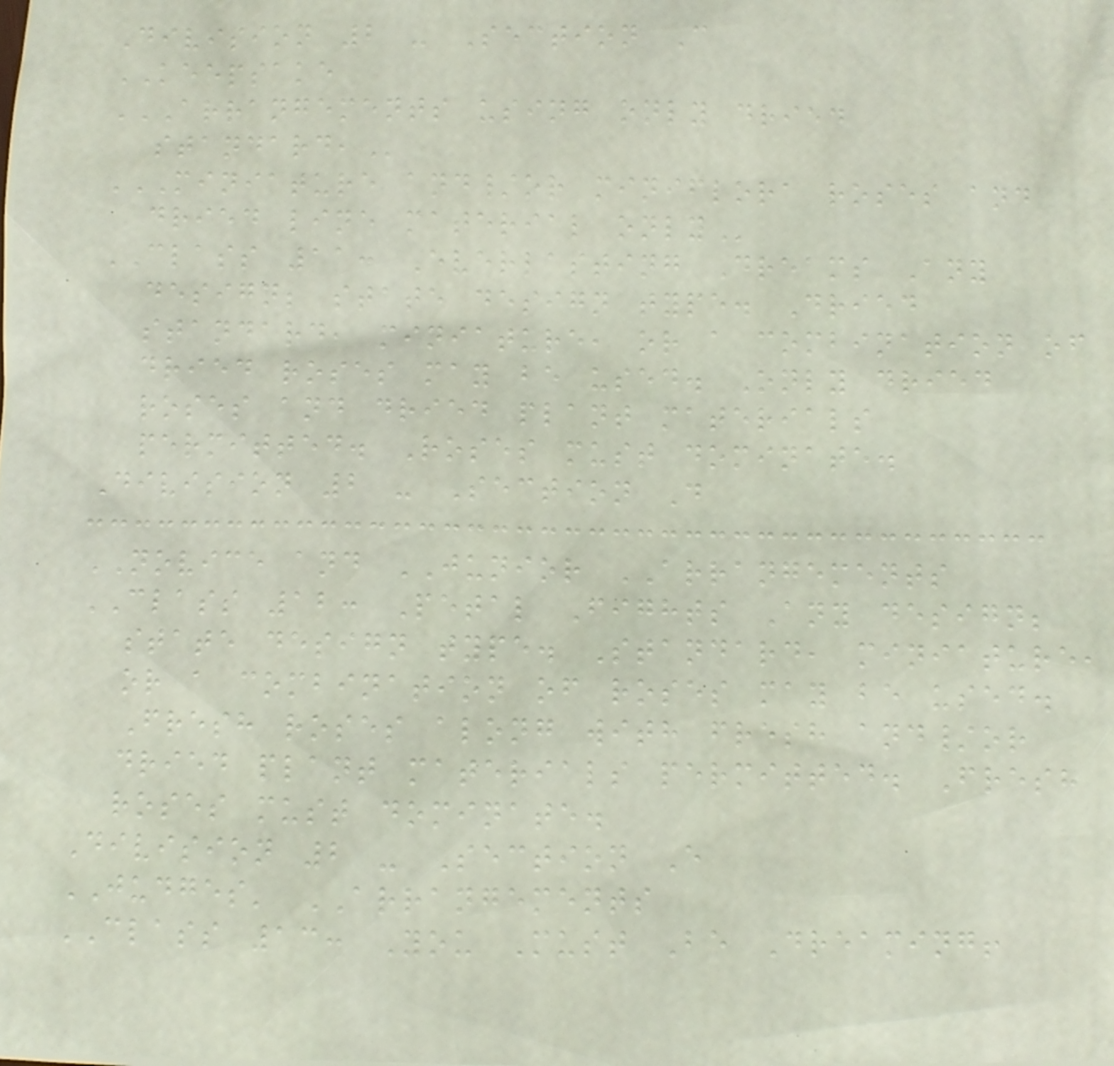Division 2 - Section C
KEEPSAKE
ARRANGEMENTS USING ONLY DRIED
STANDARD,
MINIATURE AND/OR MINIFLORA ROSES AND
DRIED LINE MATERIAL ONLY
CLASS 11: Everlasting Dreams Any
design; state design type. Dried
standard, miniature, or a combination of
dried roses may be used. Only dried
roses and dried plant materials
permitted. Roses must dominate.
Division 2 - Section D
NOVICE and JUNIOR ARRANGEMENTS
CLASS 12: Petal Fights Any design;
state design type. Standard, miniature,
or a combination of roses may be used.
Fresh roses along with fresh and/or
dried plant materials permitted. Fresh
roses must dominate.
Division 2 - Section E
JUDGES' ARRANGEMENTS
CLASS 13: You Must Be Dreaming!
